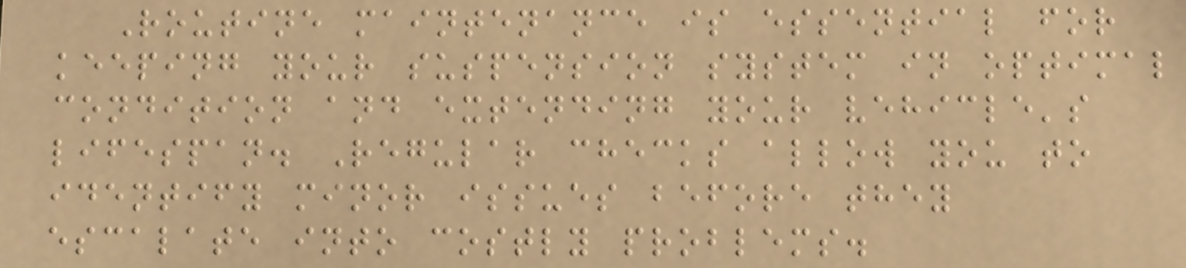Routine maintenance is essential for
keeping your suspension system in optimal
condition and extending your vehicle's
lifespan. Regular checks allow you to
identify minor issues before they
escalate into costly problems.
